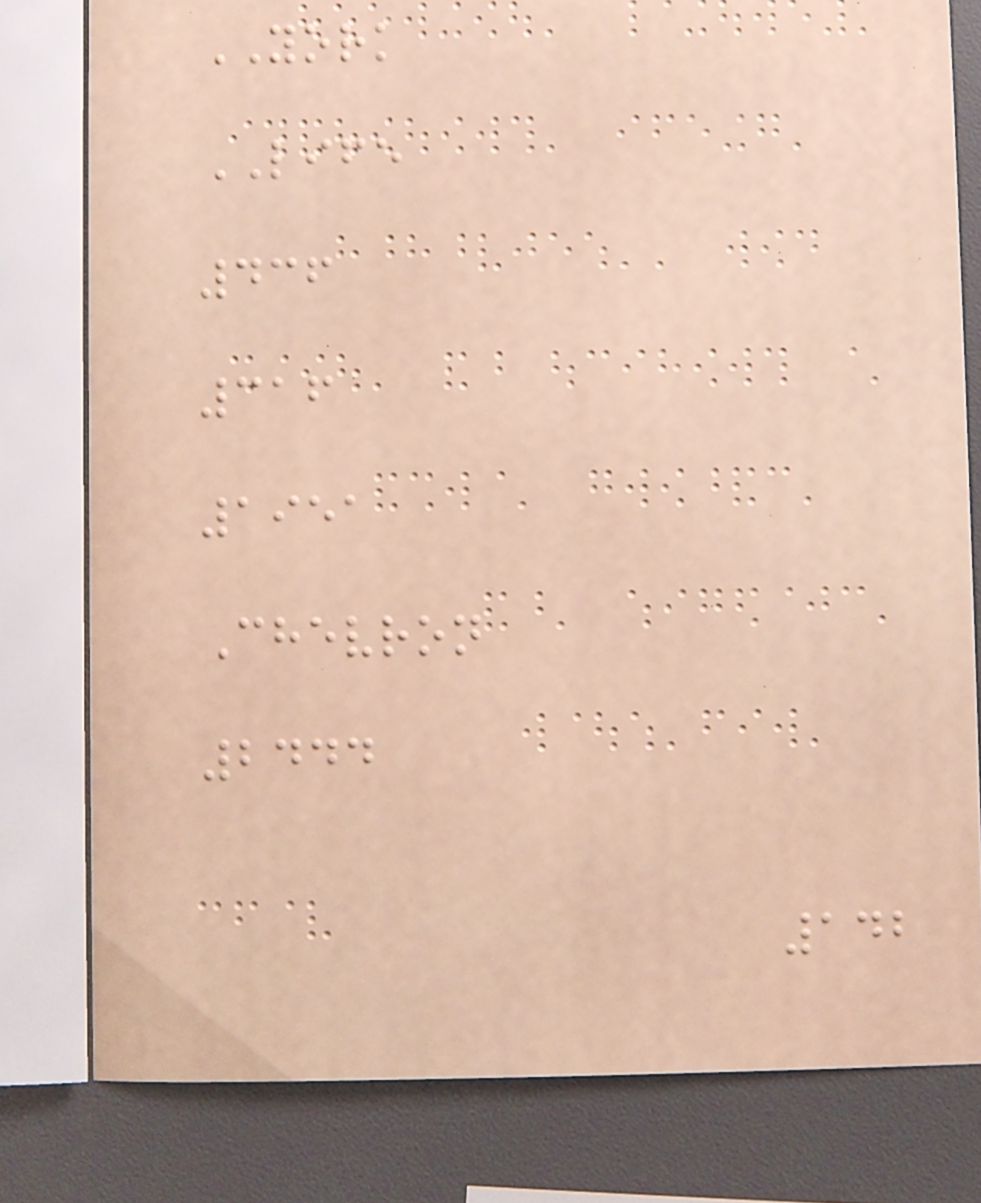YORK
LIFE
436
316
1951
Chevron
2444
142
